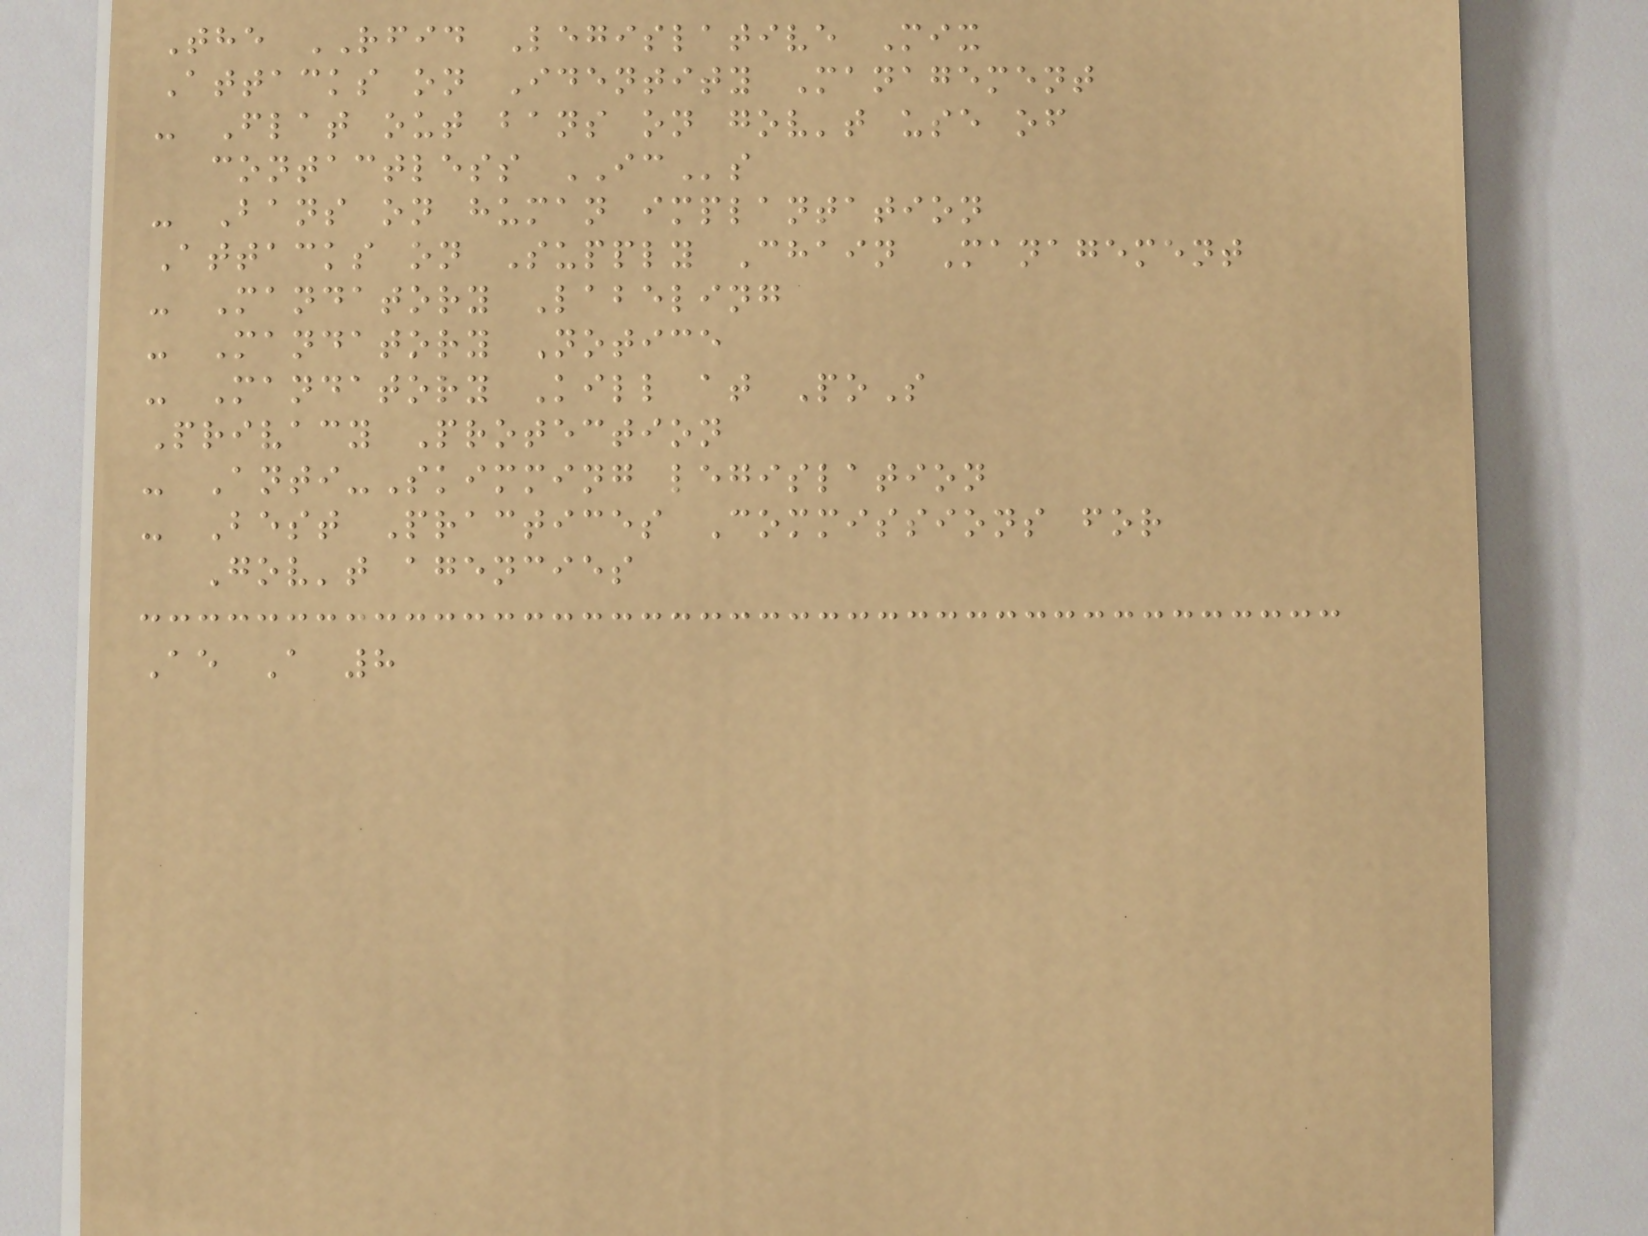The RFID Legislative Mix
Attacks on Identity Management
- Flat out bans on gov't use of
contactless ICs
- Bans on human implantation
Attacks on Supply Chain Management
- Mandatory Labeling
- Mandatory Notice
- Mandatory Kill at PoS
Privacy Protection
- Anti-Skimming legislation
- Best Practices Commissions for
Gov't agencies
Ae A 8
